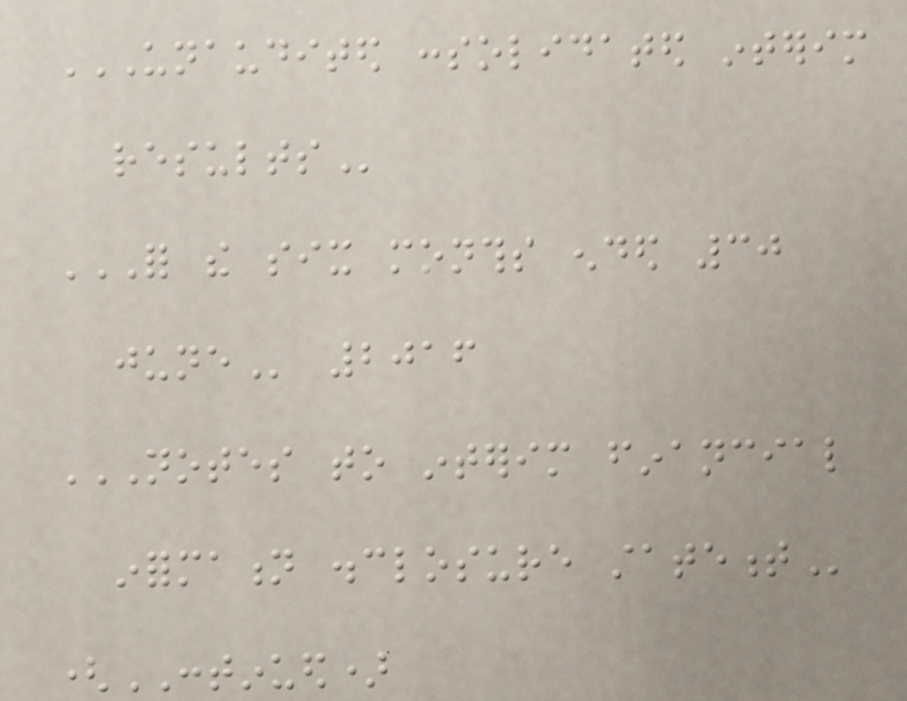UNAUDITED CONSOLIDATED INTERIM
RESULTS
FOR THE SIX MONTHS ENDED 30
JUNE 2016
NOTES TO INTERIM FINANCIAL
INFORMATION DISCLOSURE STATEMENT
(CONTINUED)
